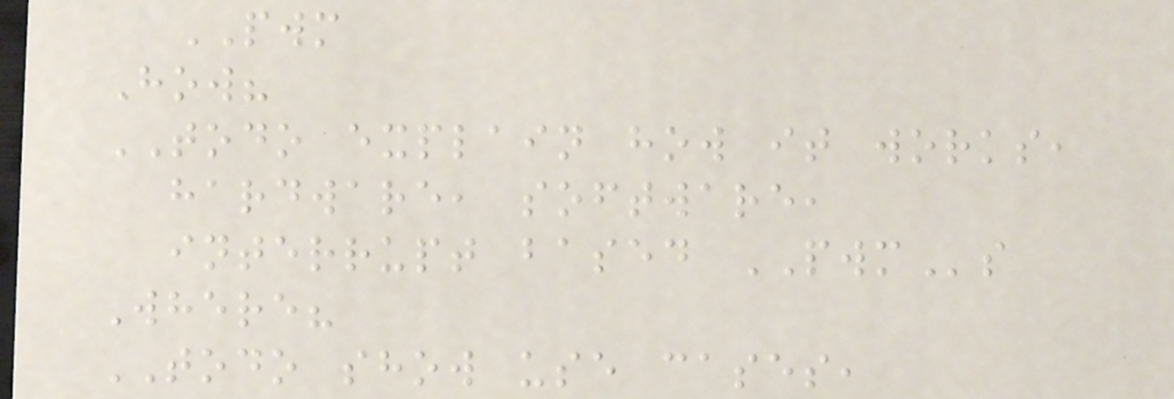PWM
How?
TODO explain how it works,
hardware, software,
interrupt based PWMs
Where?
TODO show use cases,
